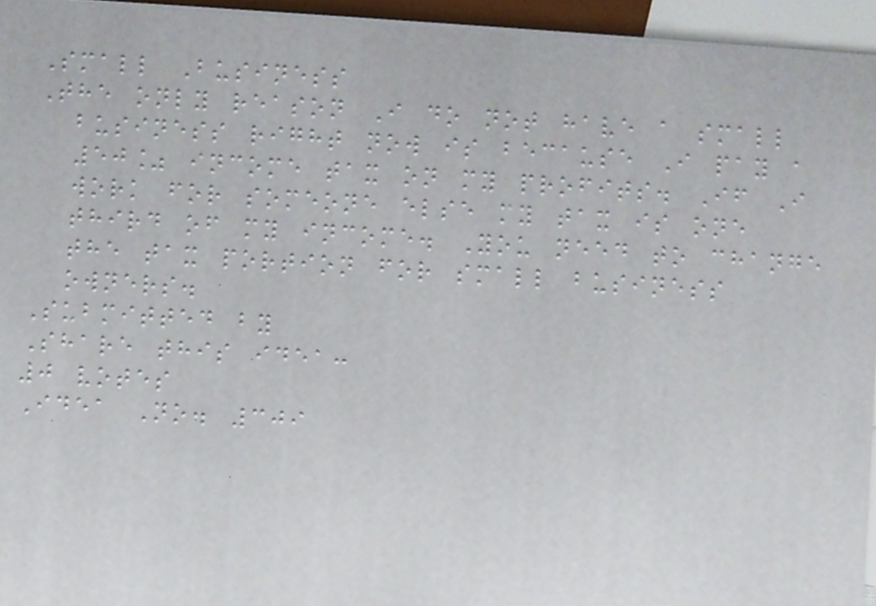Small Business
The only reason I do not have a small
business right now is because I pay a
50% income tax on my profits. If I
work for someone else my tax is one
third of my income. You need to change
the tax portion for small business
owners.
Submitted by
Share this idea:
0 votes
Idea No. 309
